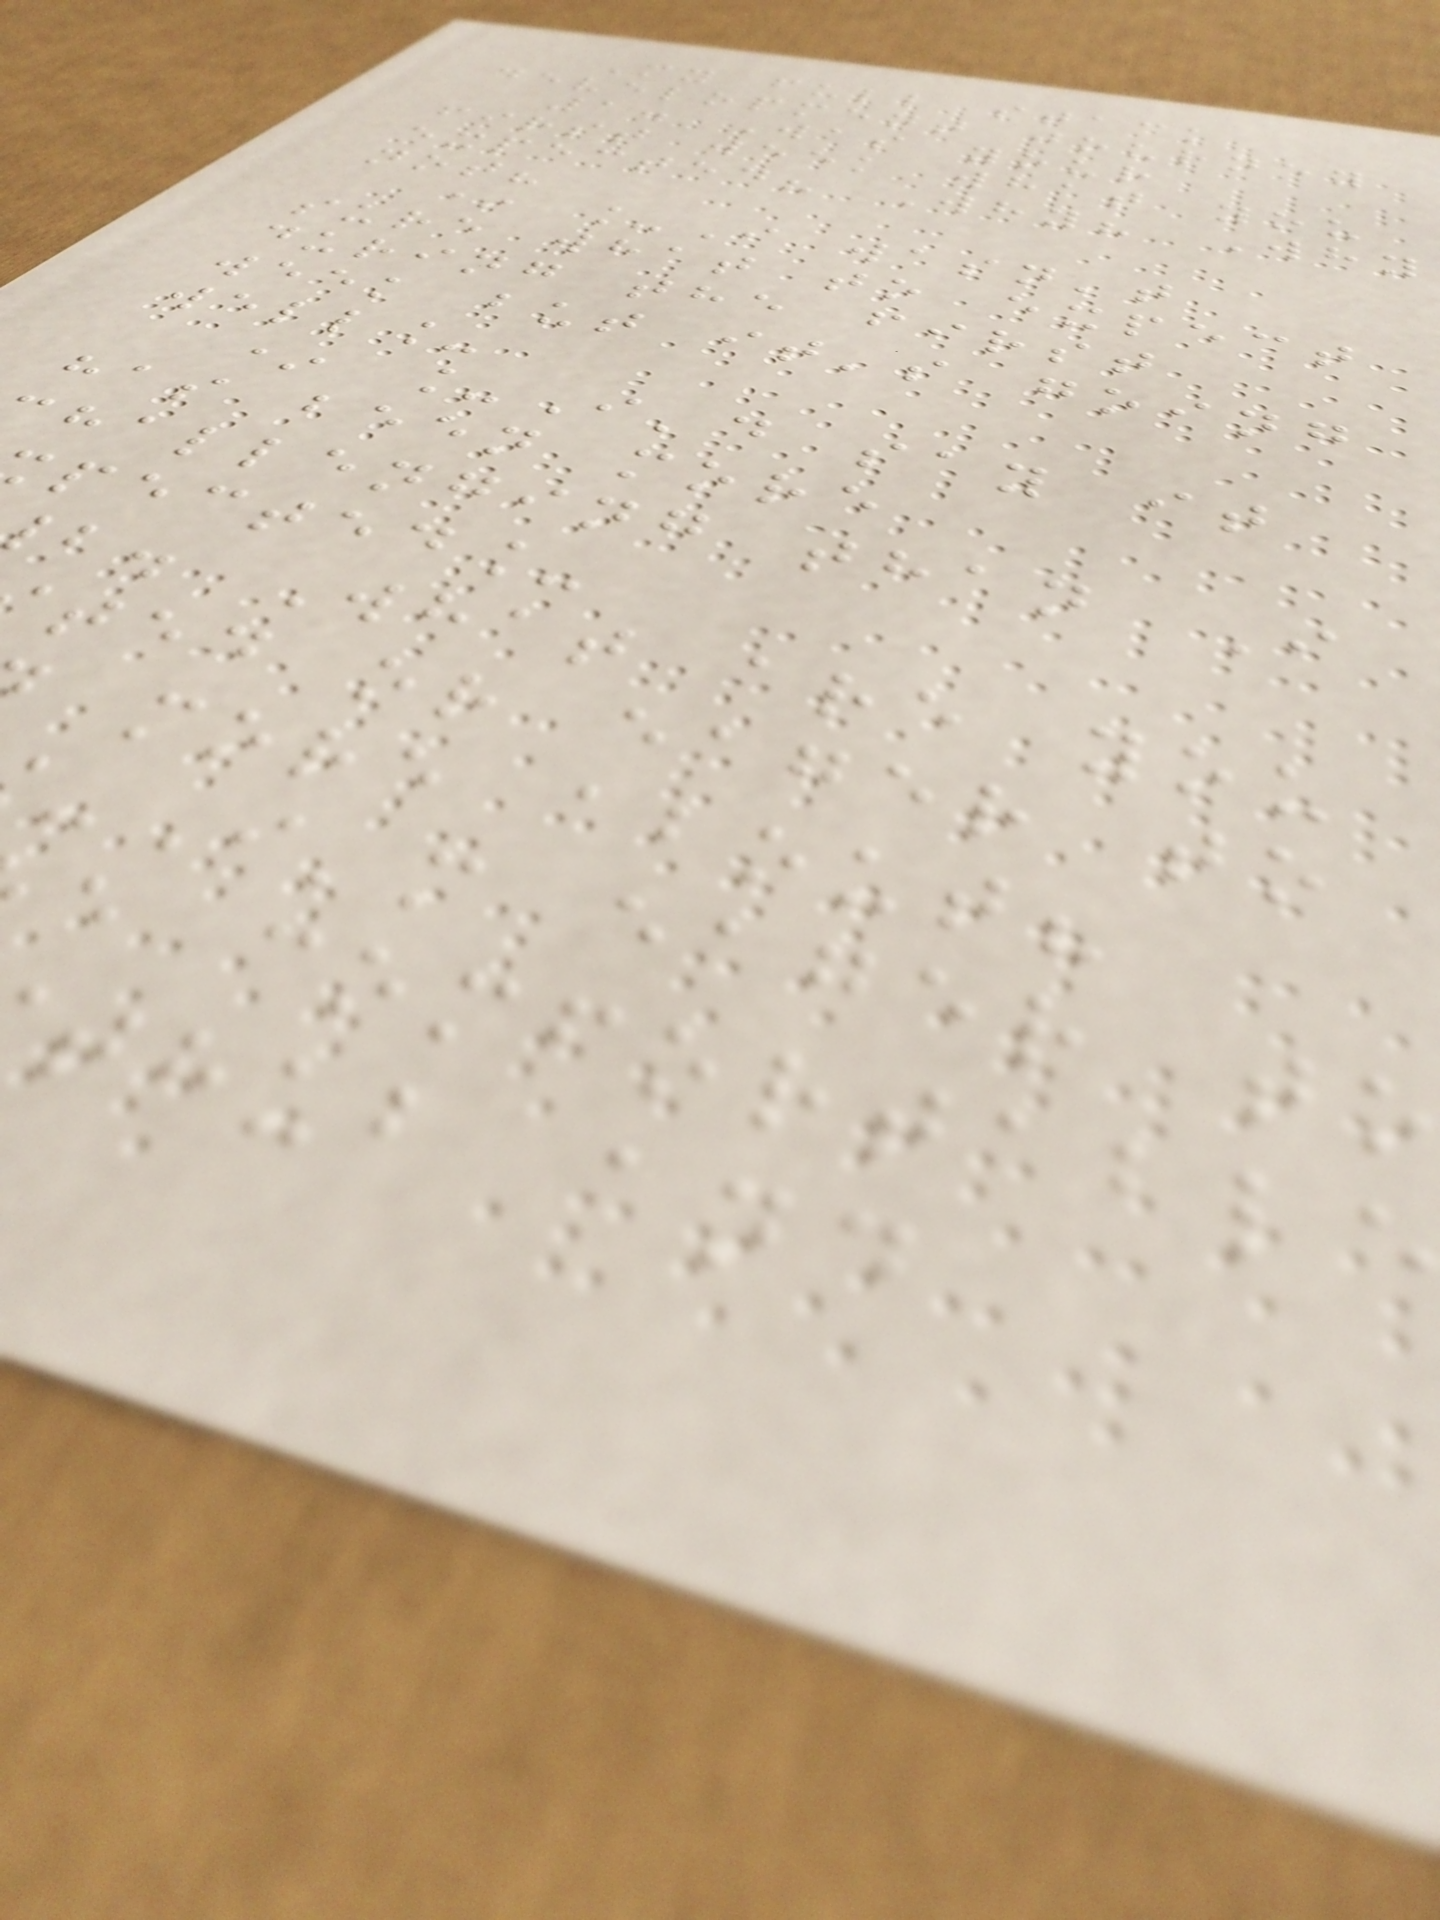My full stack
development journey
1. Was your
first week what you
expected? Why? Why
not?
* _I wasn't
sure what to expect
during the first
week but it's going
well_
* _I'd say it
has been more
hallenging than I
pected_
b. What are you
ted or eager to
more about?
I'm eager to
e comfortable
thub and
